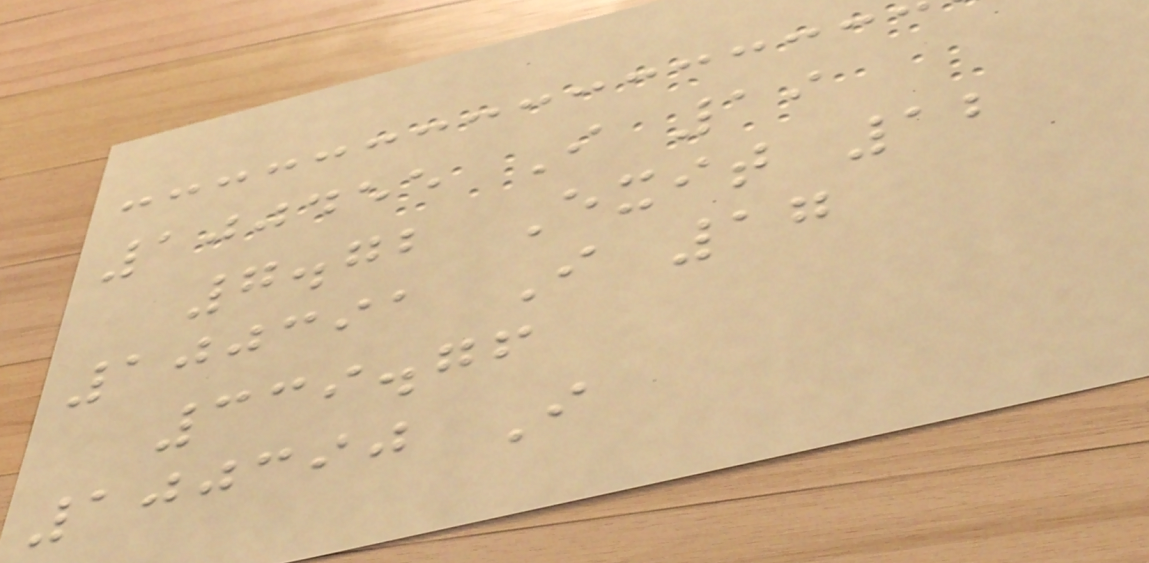100455 I 19
7.72 Exit 12
100391 I 17
339.76
100390 I
